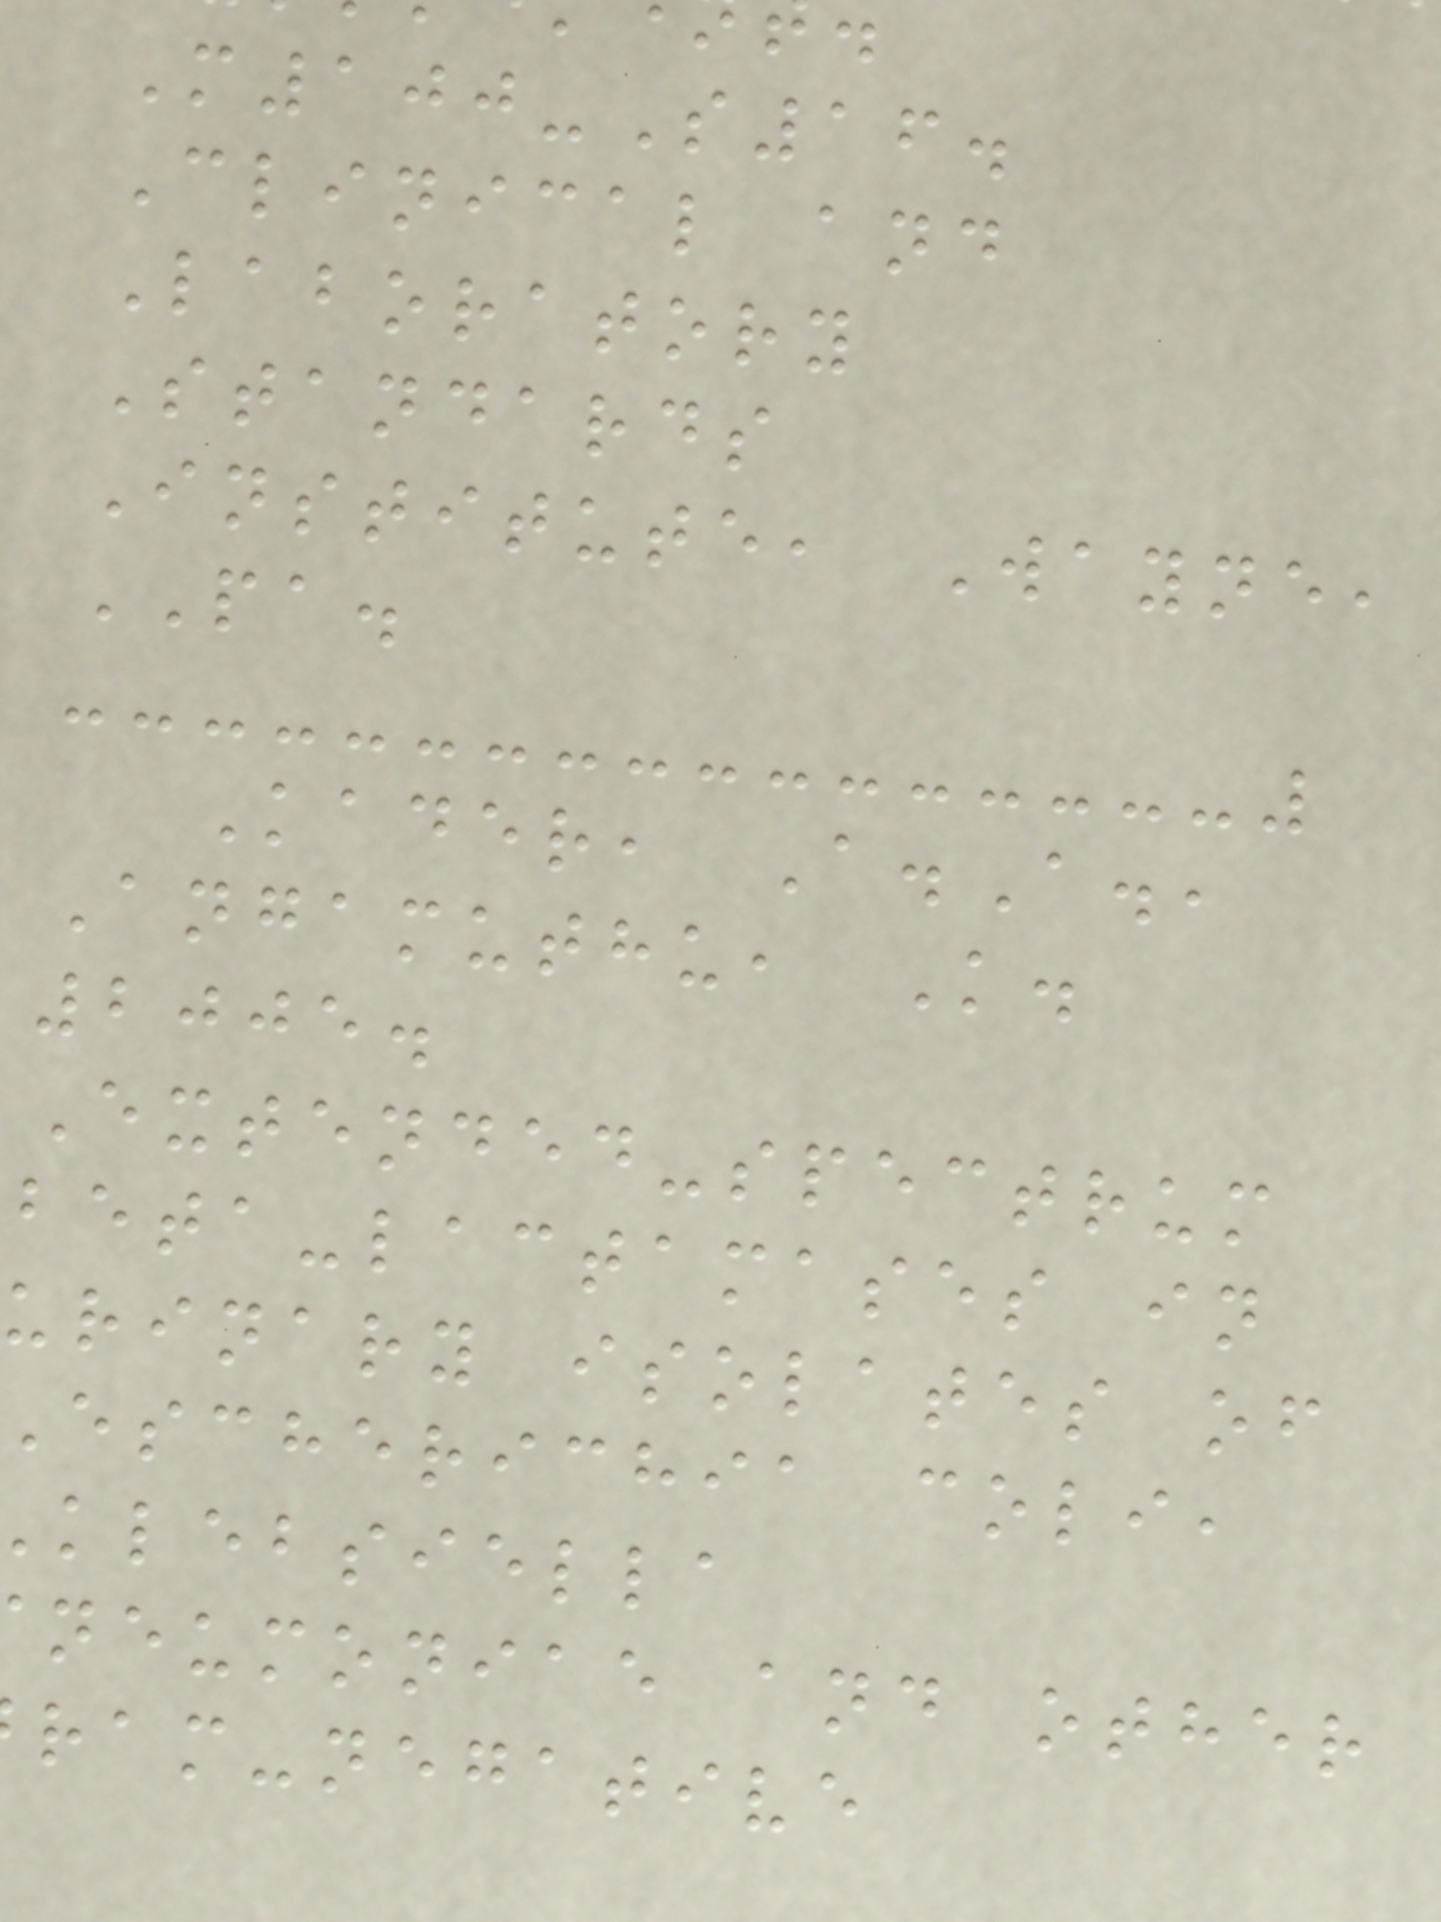M100-S16.
Clinical and
Laboratory
Standards
Institute, Wayne,
PA.
Kader, A.A.,
Angamuthu, K.
2005.
Extended-spectrum
beta-lactamases in
urinary isolates of
escherichia coli,
klebsiella
neumoniae and other
ram-negative
